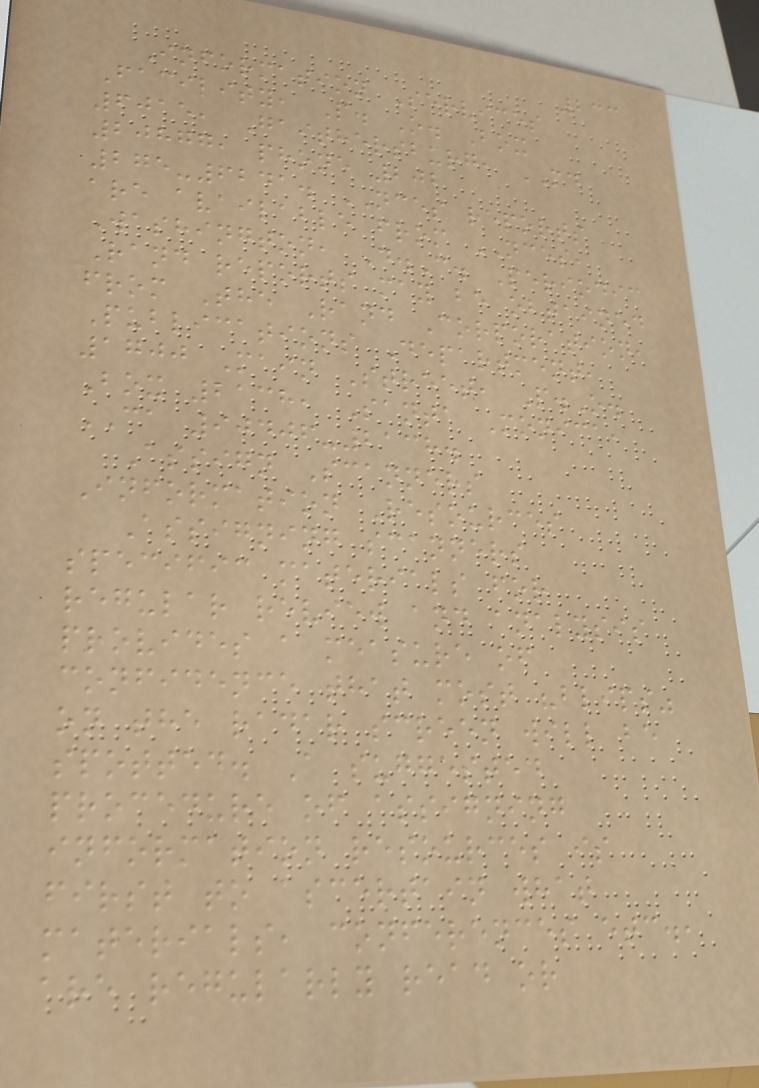233
Information Services
Facility, P. O. Box
6015, Gaithersburg, MD
20877, phone 202
275-6241. NCES reports
are available from NCES,
Washington, D.C. Periodic
Rand reports may be obtained
from The Rand Corporation,
Publications Department,
1700 Main Street, P.O.
Box 2138, Santa Monica,
CA 90406-2138.
Assign Scanners
Information Resources
Assigning scanners
specific materials for
regular review and analysis
provides a measure of
confidence that most "blips"
on the radar screen will be
spotted. A suggested
procedure of assigning
information resources is
first to ascertain what
materials, conferences etc.,
are regularly read or
